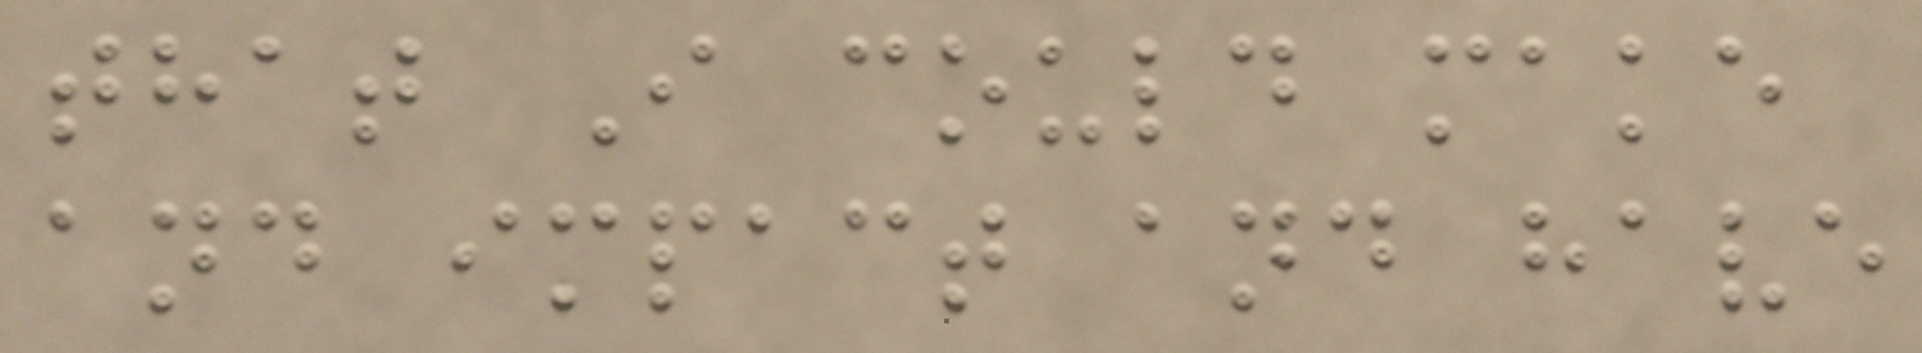that I could make
and impact and have
